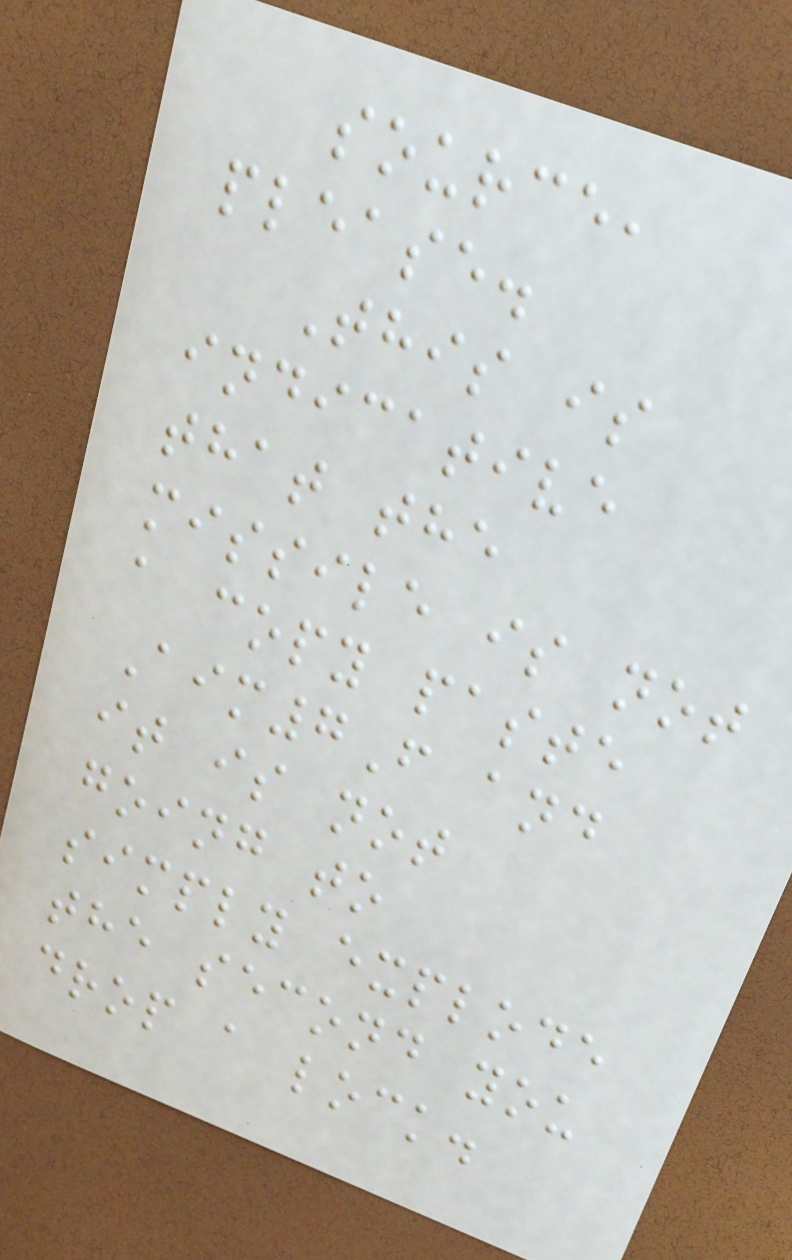source,
please.
This is
indicative
that the
missile is not
a copy paste
Aim7F and
it is not
going to
simply explode
the second you
drop a lock.
